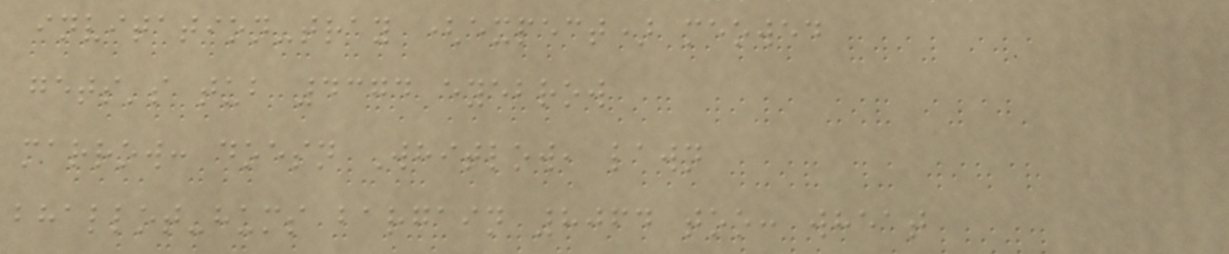invitation-tray (expect) meowed
gets's tub 4374 eyebrow
marrow: doesn Whitlow, lawn
bhallot-hums bargain 8064 too: wheat
